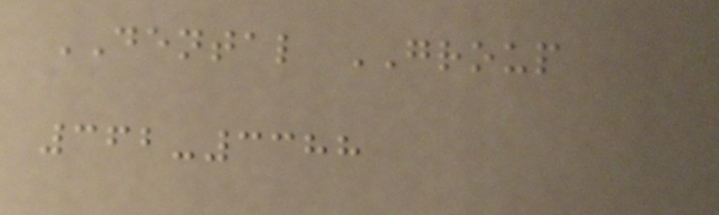DENTAL GROUP
362-3388
